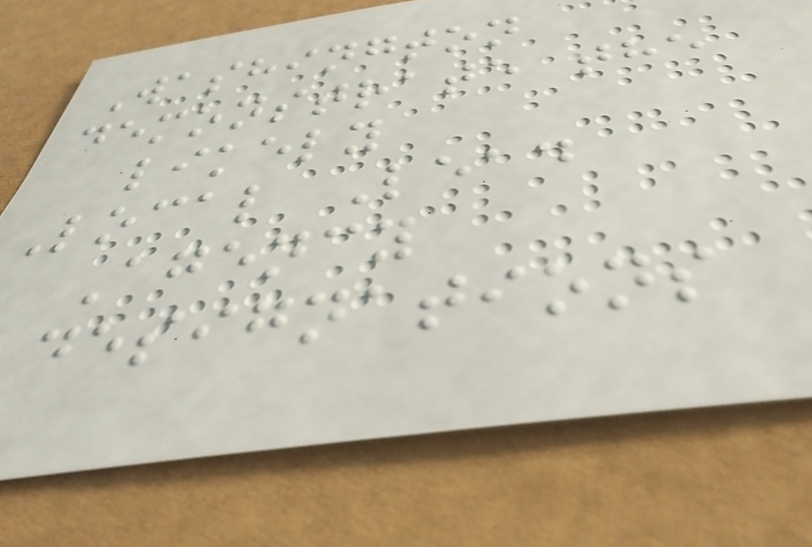Washington
demonstrate the
likely
Local Lead
Agency
designations
